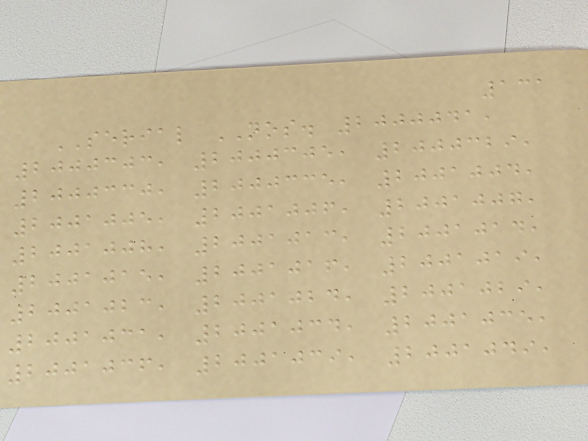131
SERIAL NOS. 2000041,
2000303, 2000305, 2000329,
2000330, 2000335, 2001004,
2001005, 2001006, 2001007,
2001008, 2001013, 2001014,
2001015, 2001016, 2001019,
2001023, 2001024, 2001029,
2001031, 2001034, 2001035,
2001036, 2001039, 2001049,
